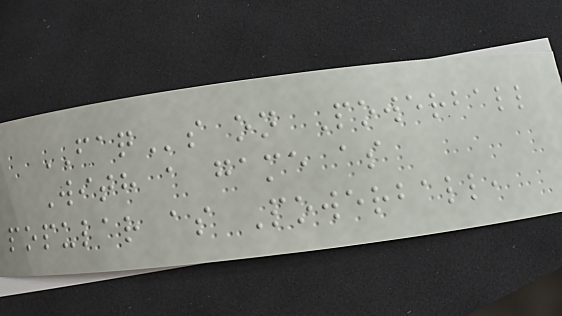FAQs on Powerball
With a game as
popular as Powerball,
